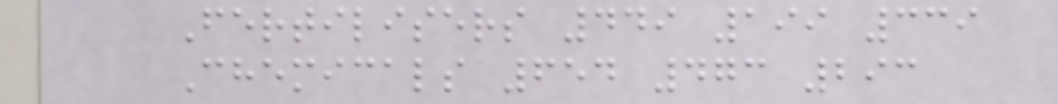Fertilisers 449 199 339
Chemicals 654 473 293
